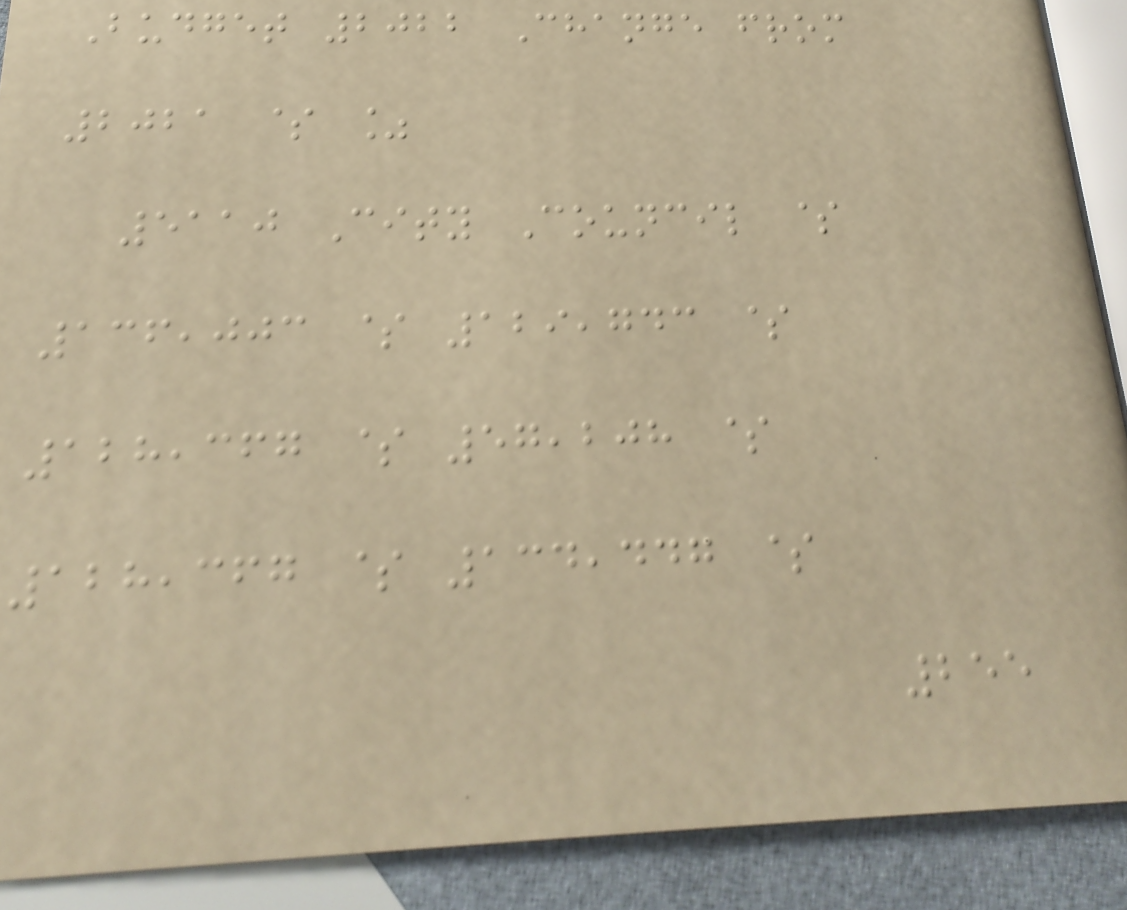Budget 2022 Change from
2021 $ %
5110 City Council $
136,003 $ 129,743 $
128,367 $ 57,208 $
128,367 $ 134,447 $
255
